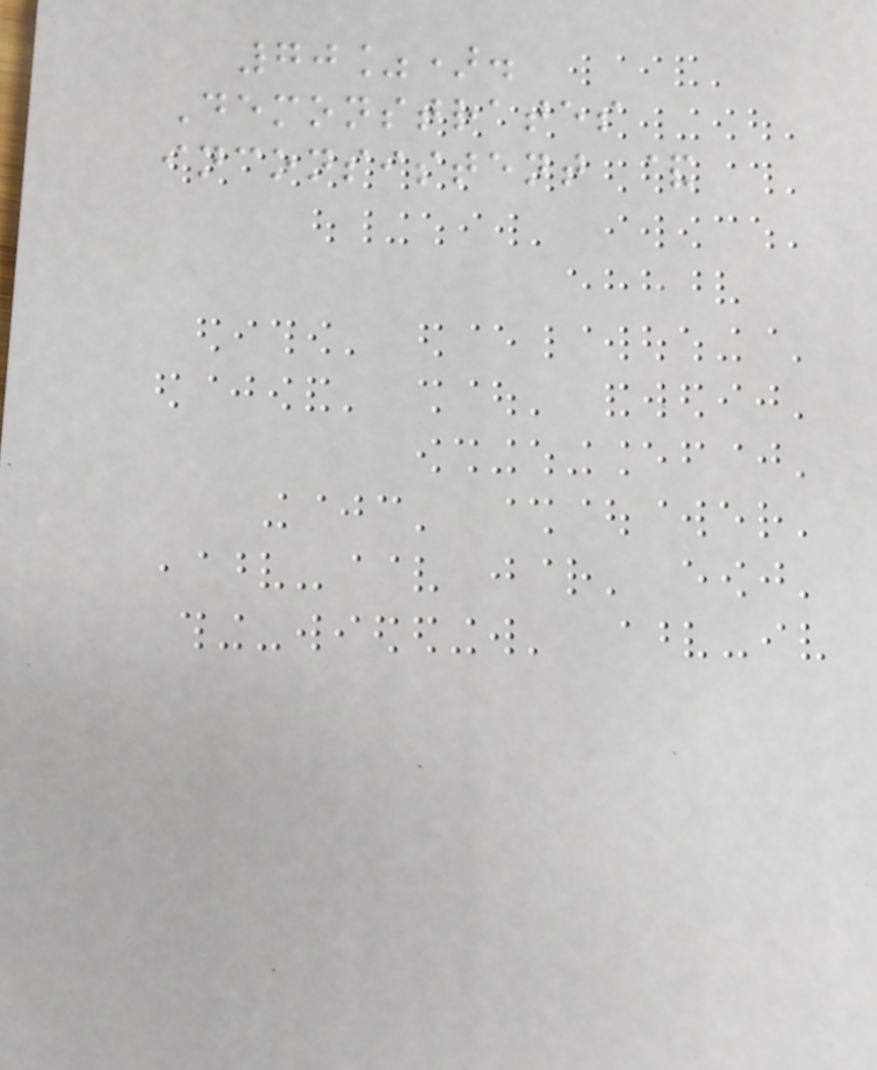70%).
Demonstrates
inconsistent &
